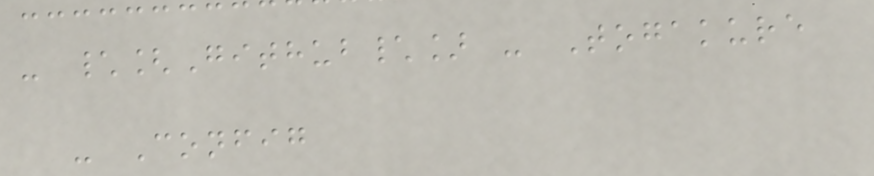- \[Github\] - Togakure
- Config
